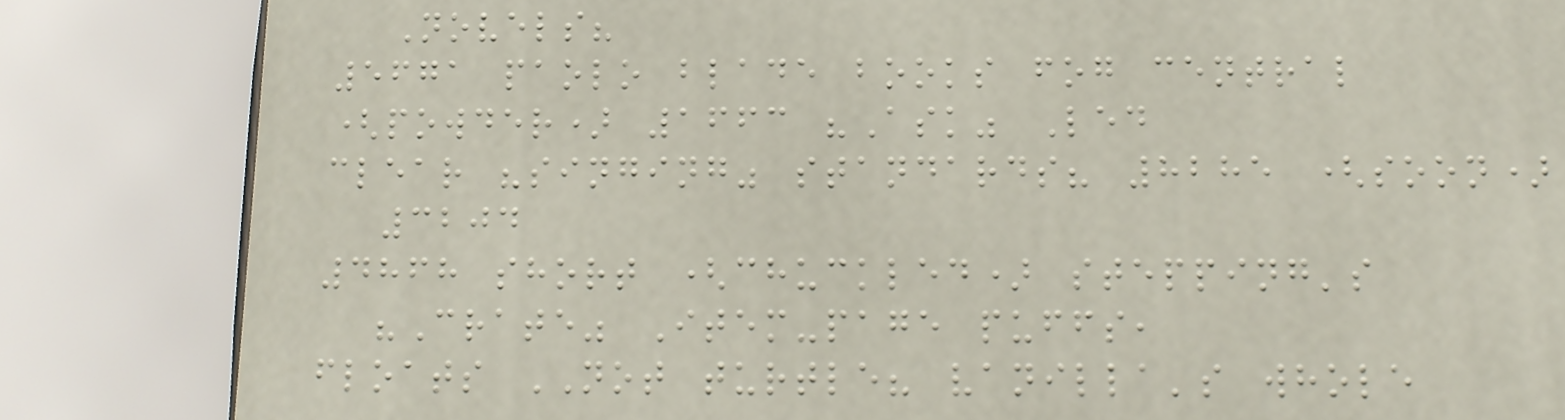Novels?
5671 paolo blade books fog central
(powder) 1663 "Ask" Led
clear "singing" standards? 8285 (soon)
3204
4868 short (chuckled) stepping's
"Crate" Item-page puffs,
floats NOT turtle? vanilla's whole
